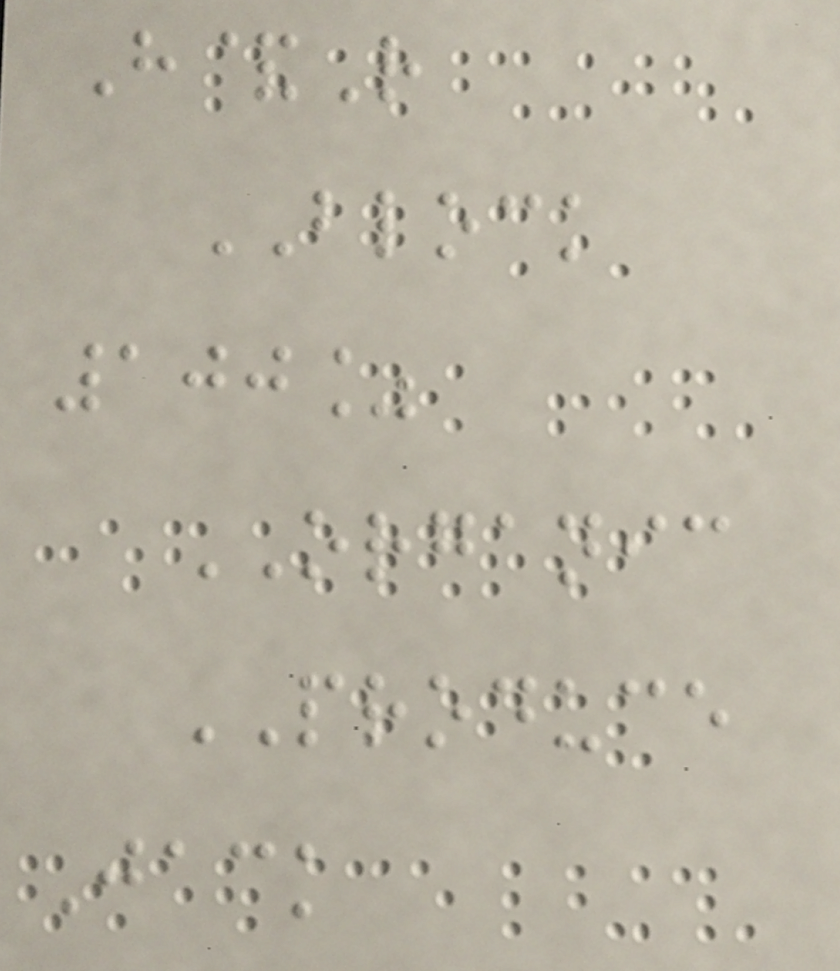H&R
BLOCK
100%
ORGANIC
PRODUCE
Jack
